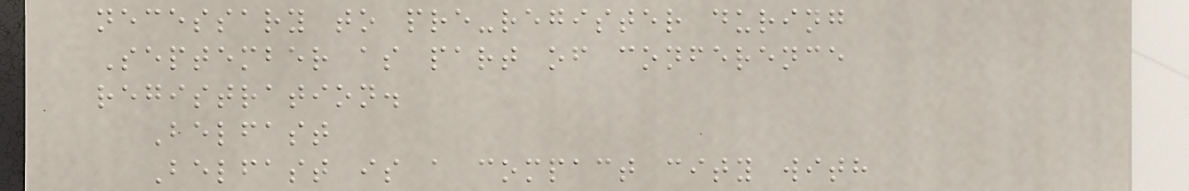necessary to pre-register during
September as part of conference
registration.
Belfast
Belfast is a compact city with
